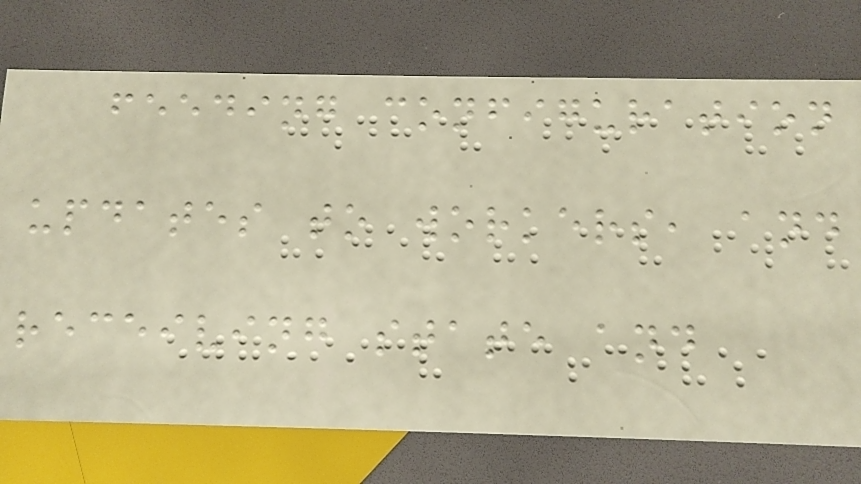feeding configuration
updates to workers, and
receiving state and
